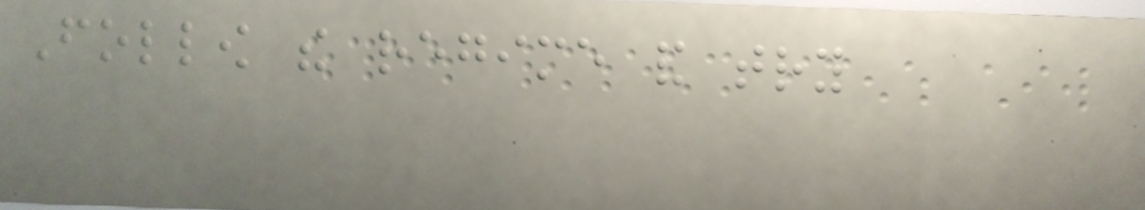Follow the regime and try
